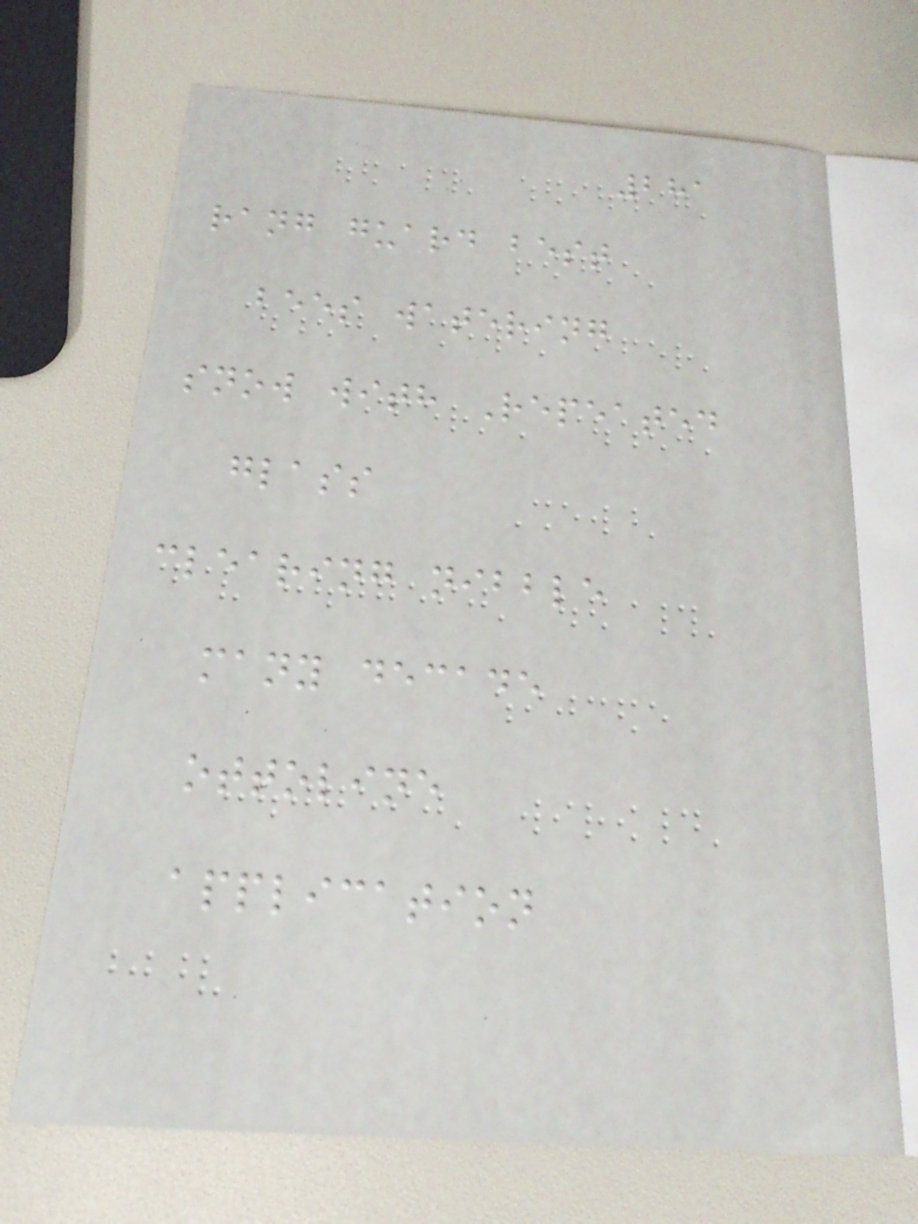281
rang guard best
bees watering
snow with Repeated
glass
clearing nibble
many decade
ottoline
application
